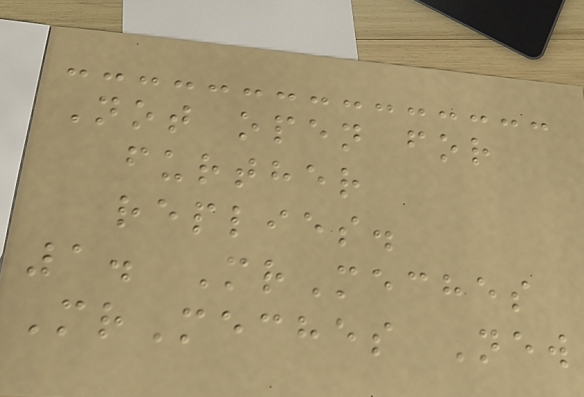Not open for
further
replies.
1. MrMeches
MrMeches New
